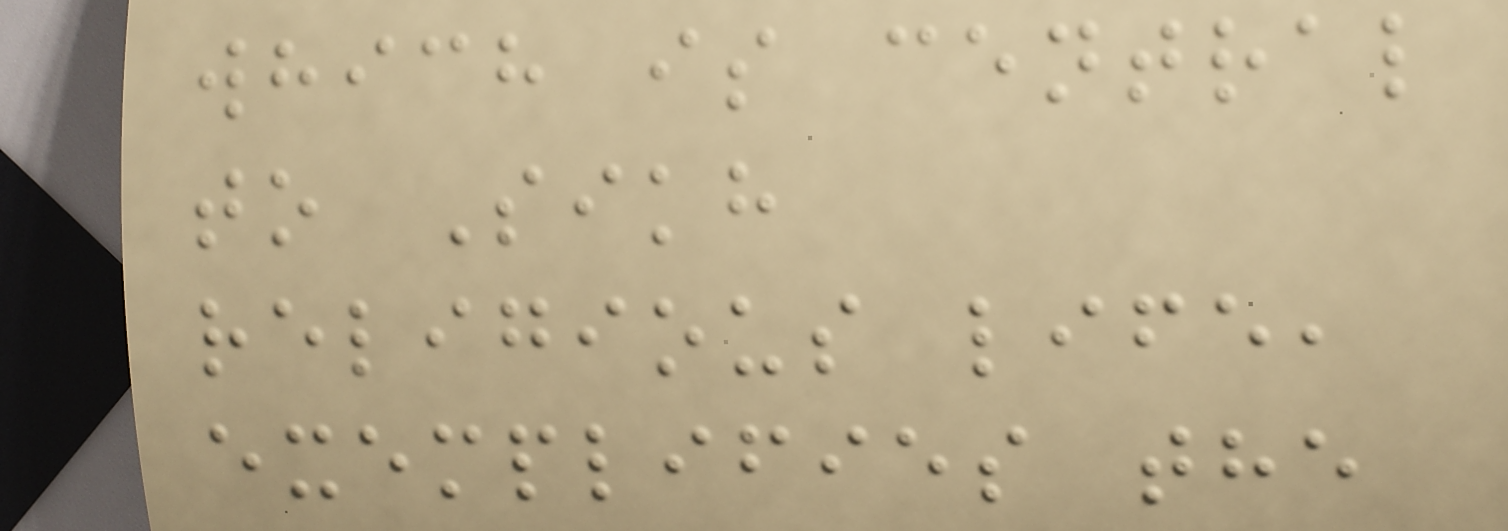which is central
to Sikh
religious life,
exemplifies the
